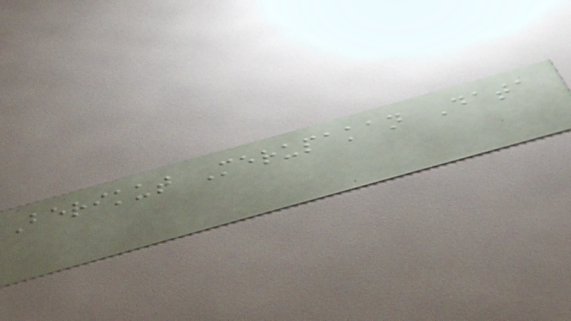Berikut Merupakan Data
